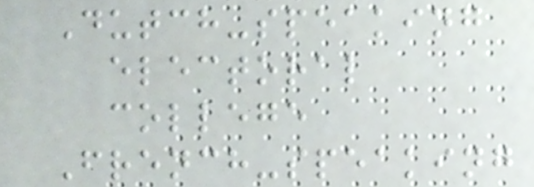Dutch-speaking
electoral
college
French-speaking
